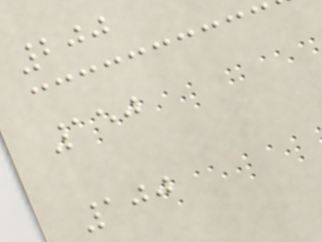200
150
100
